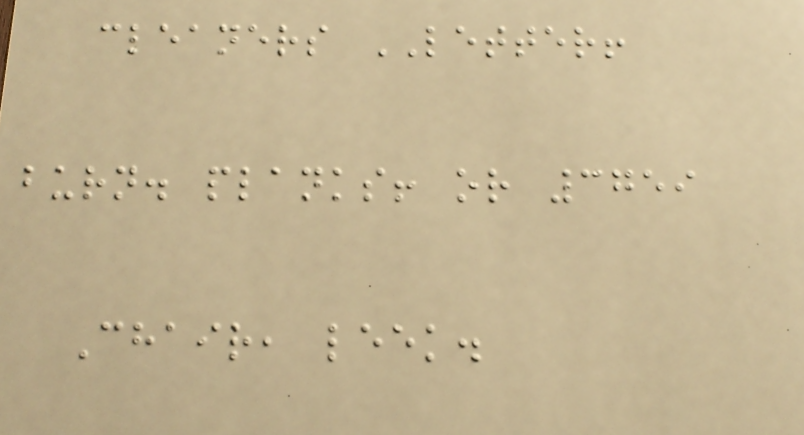cleaners LETTER!
burn. planks! or 3759
Chair, leek.
